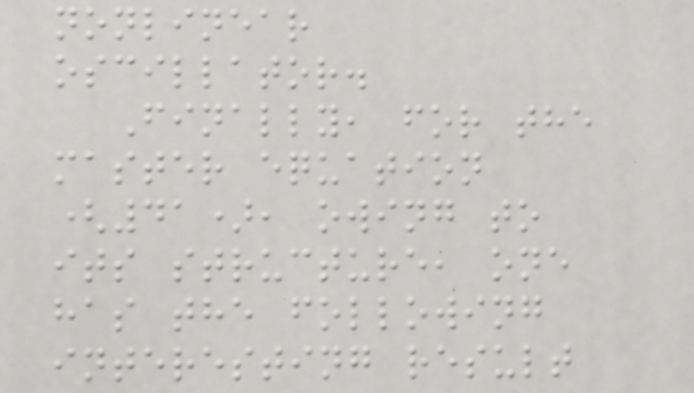nonlinear
oscillator.
Finally, for the
master equation
(41), owing to
its structure, one
has the following
interesting result
